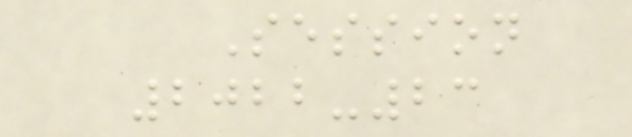Session
2022-23
